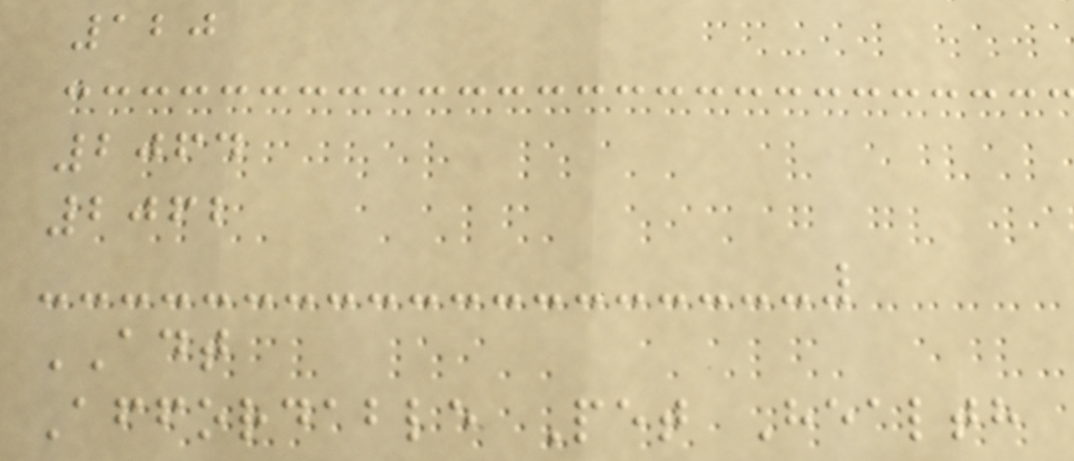120
2064
2062
ADT
Affordable Pet Health
